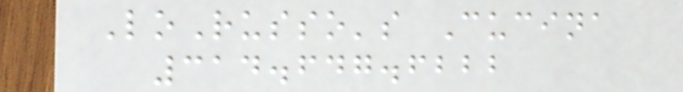LoRusso's Cucina
314.647.6222
